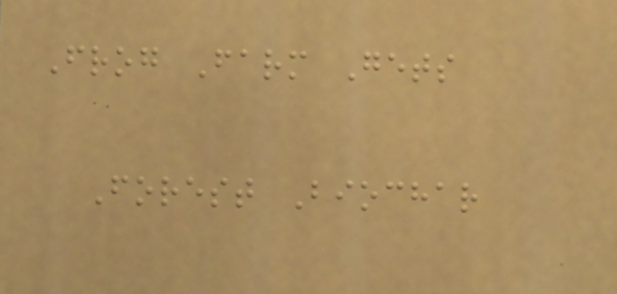Frog Farm Gets
Forest Biochar
